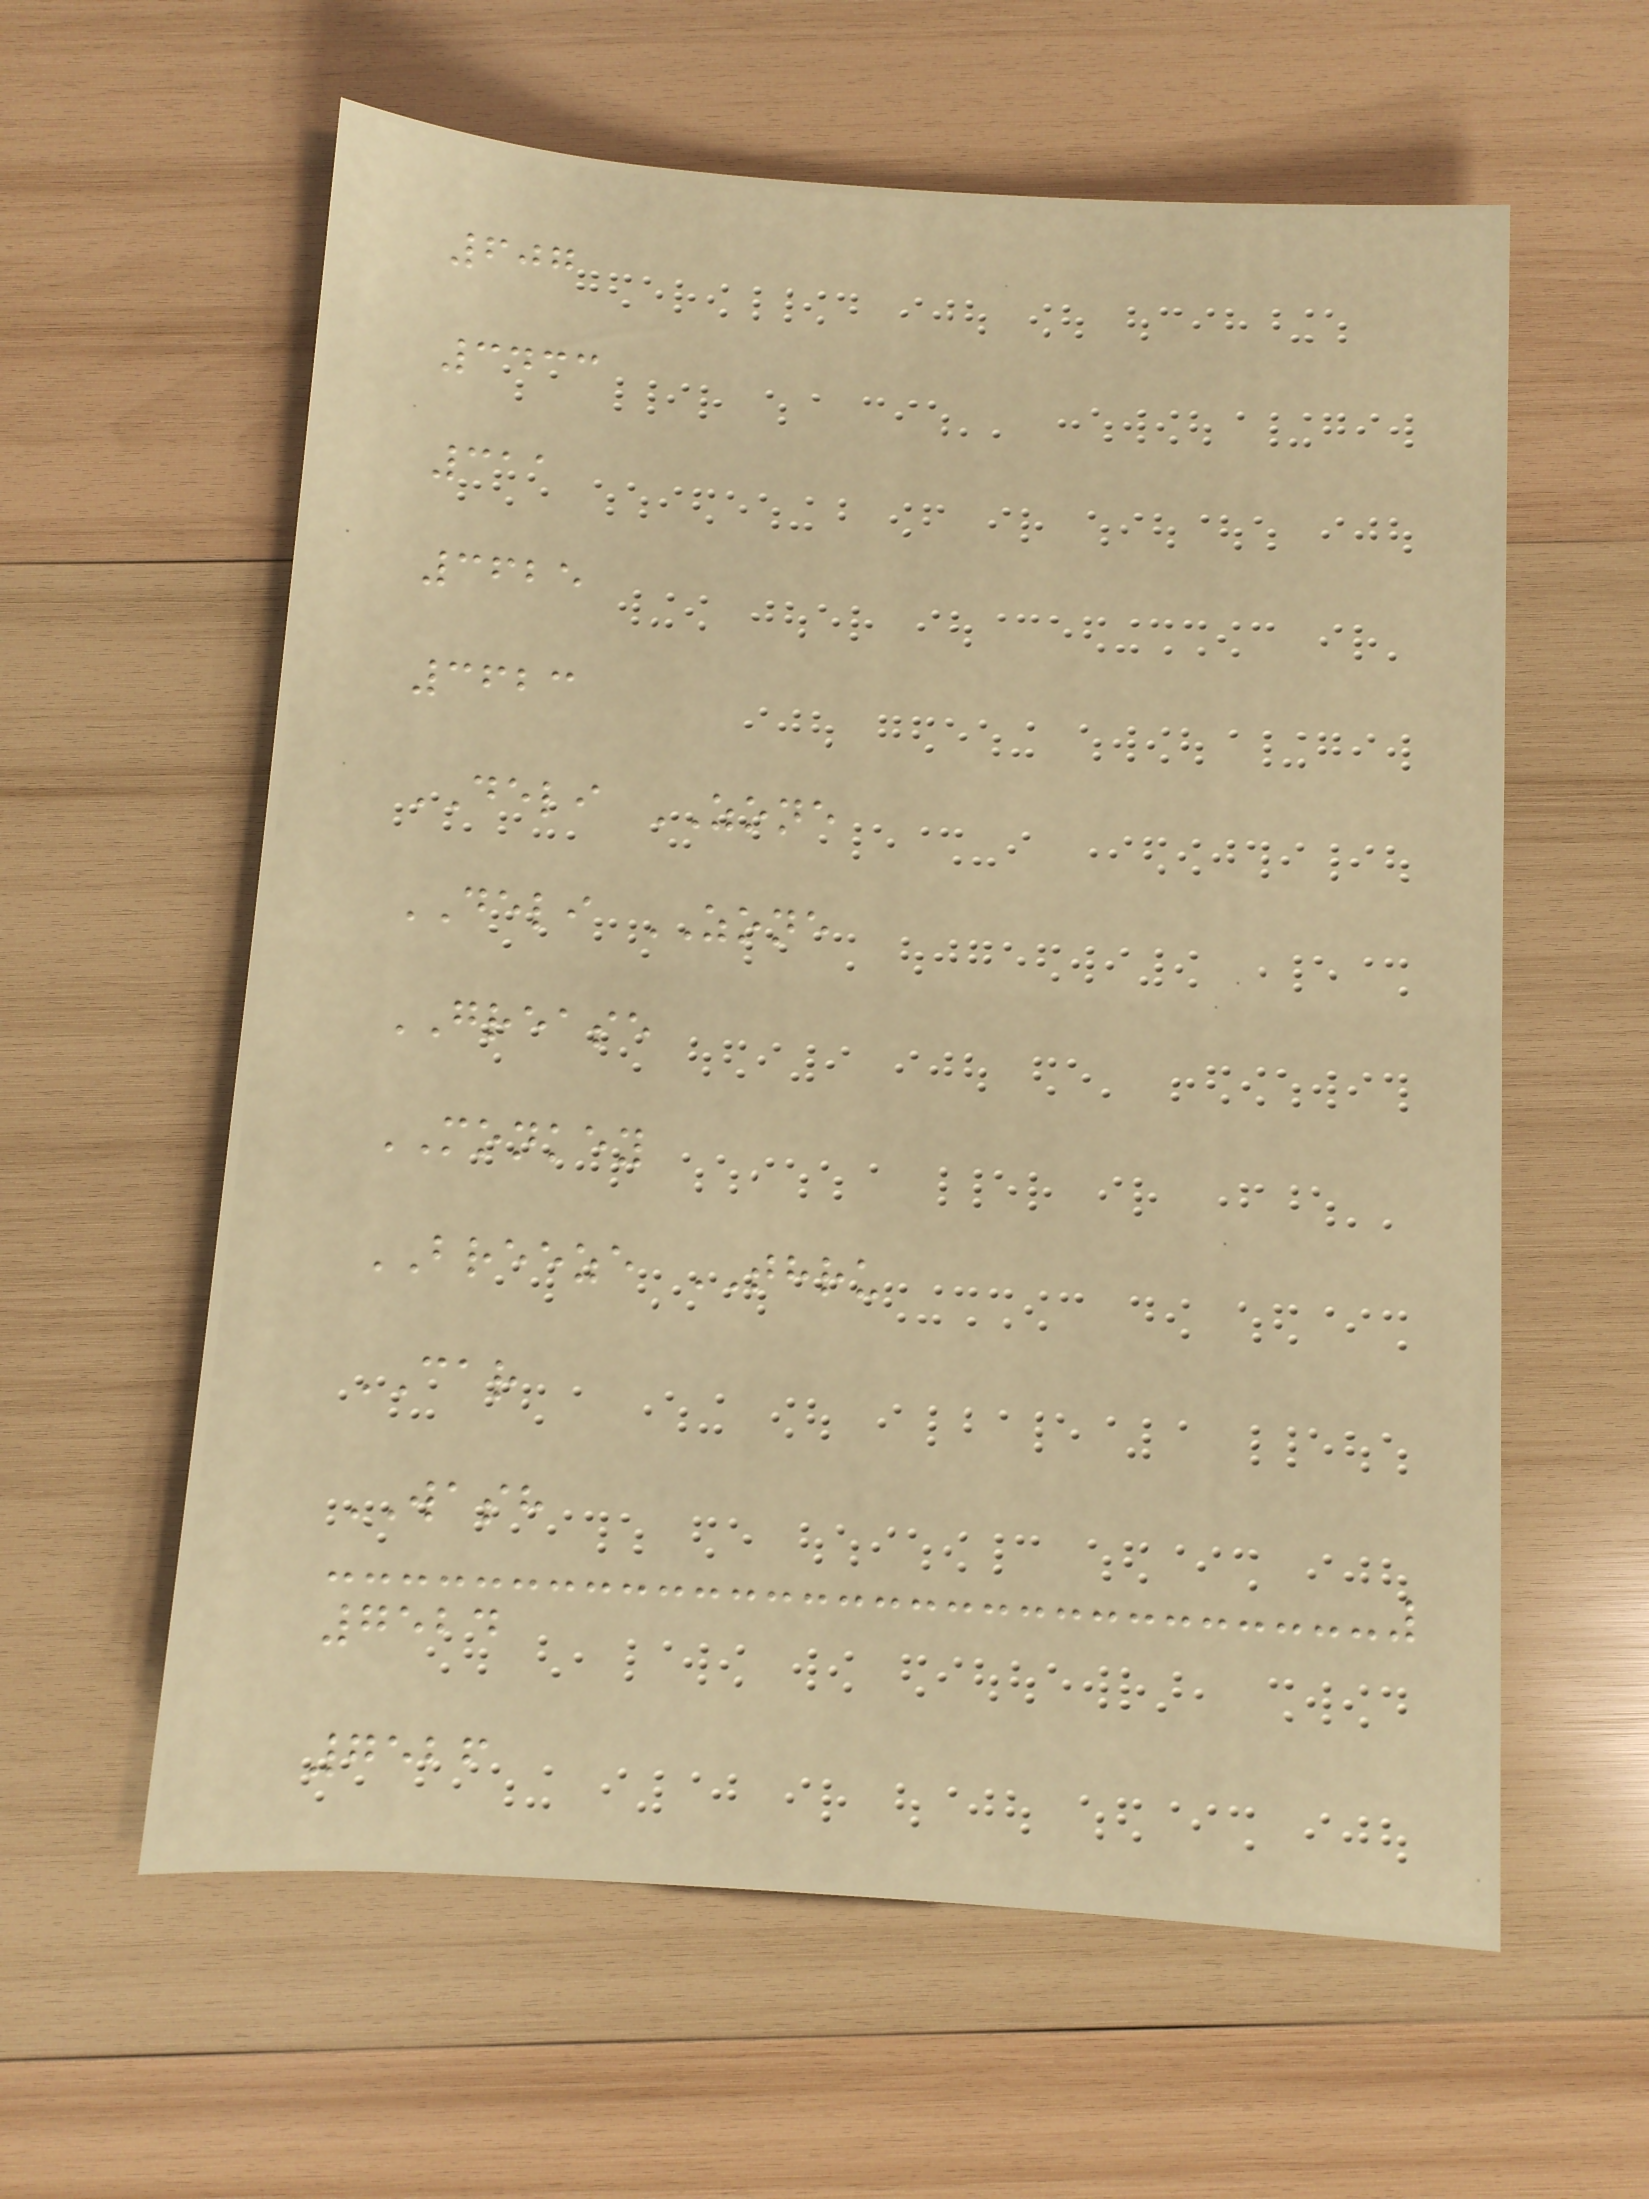607
3433
311
3625
3623
DELI ZONE
DELI ZONE
GREASE
MONKEY
BREEZE THRU
CAR
WASH
7524
7526
